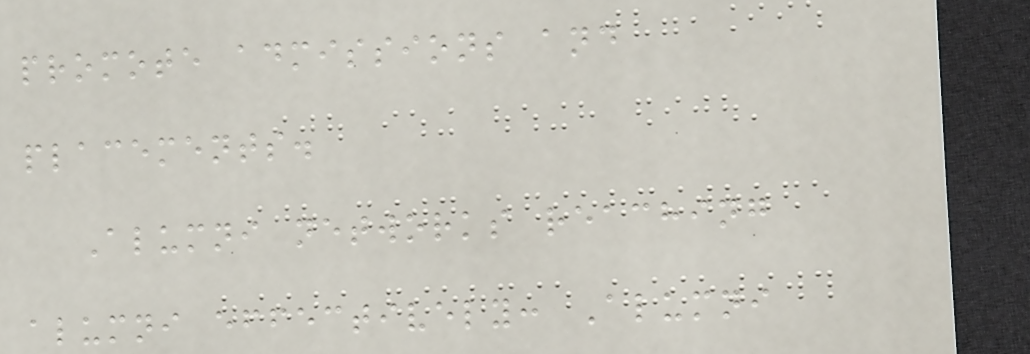promote admissions and
placements.
Alumni networks reaching
alumni effectively: Alumni
